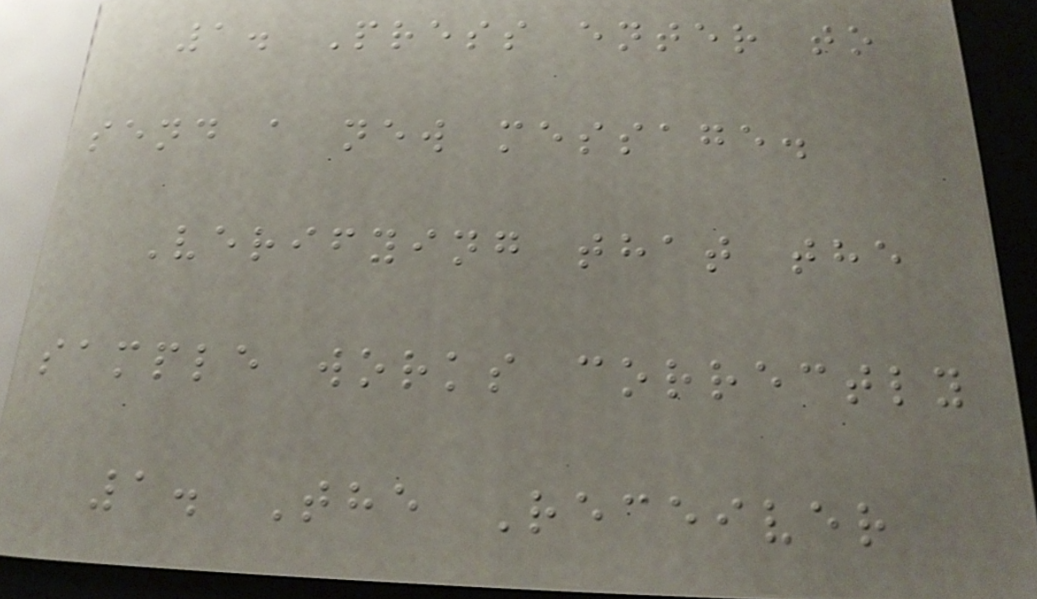1. Press enter to
send a new message.
Verifying that the
sample works correctly
1. The Receiver
